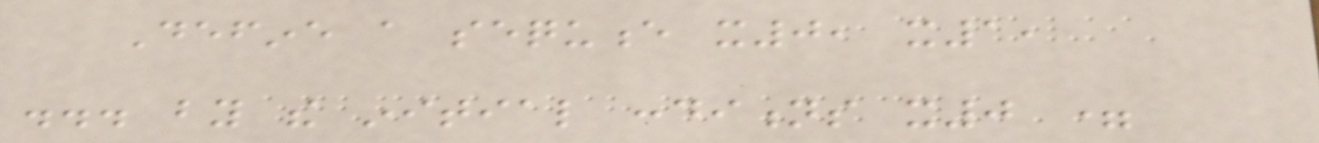Define a sequence x0, x1,
... by the initial conditions x0 =
